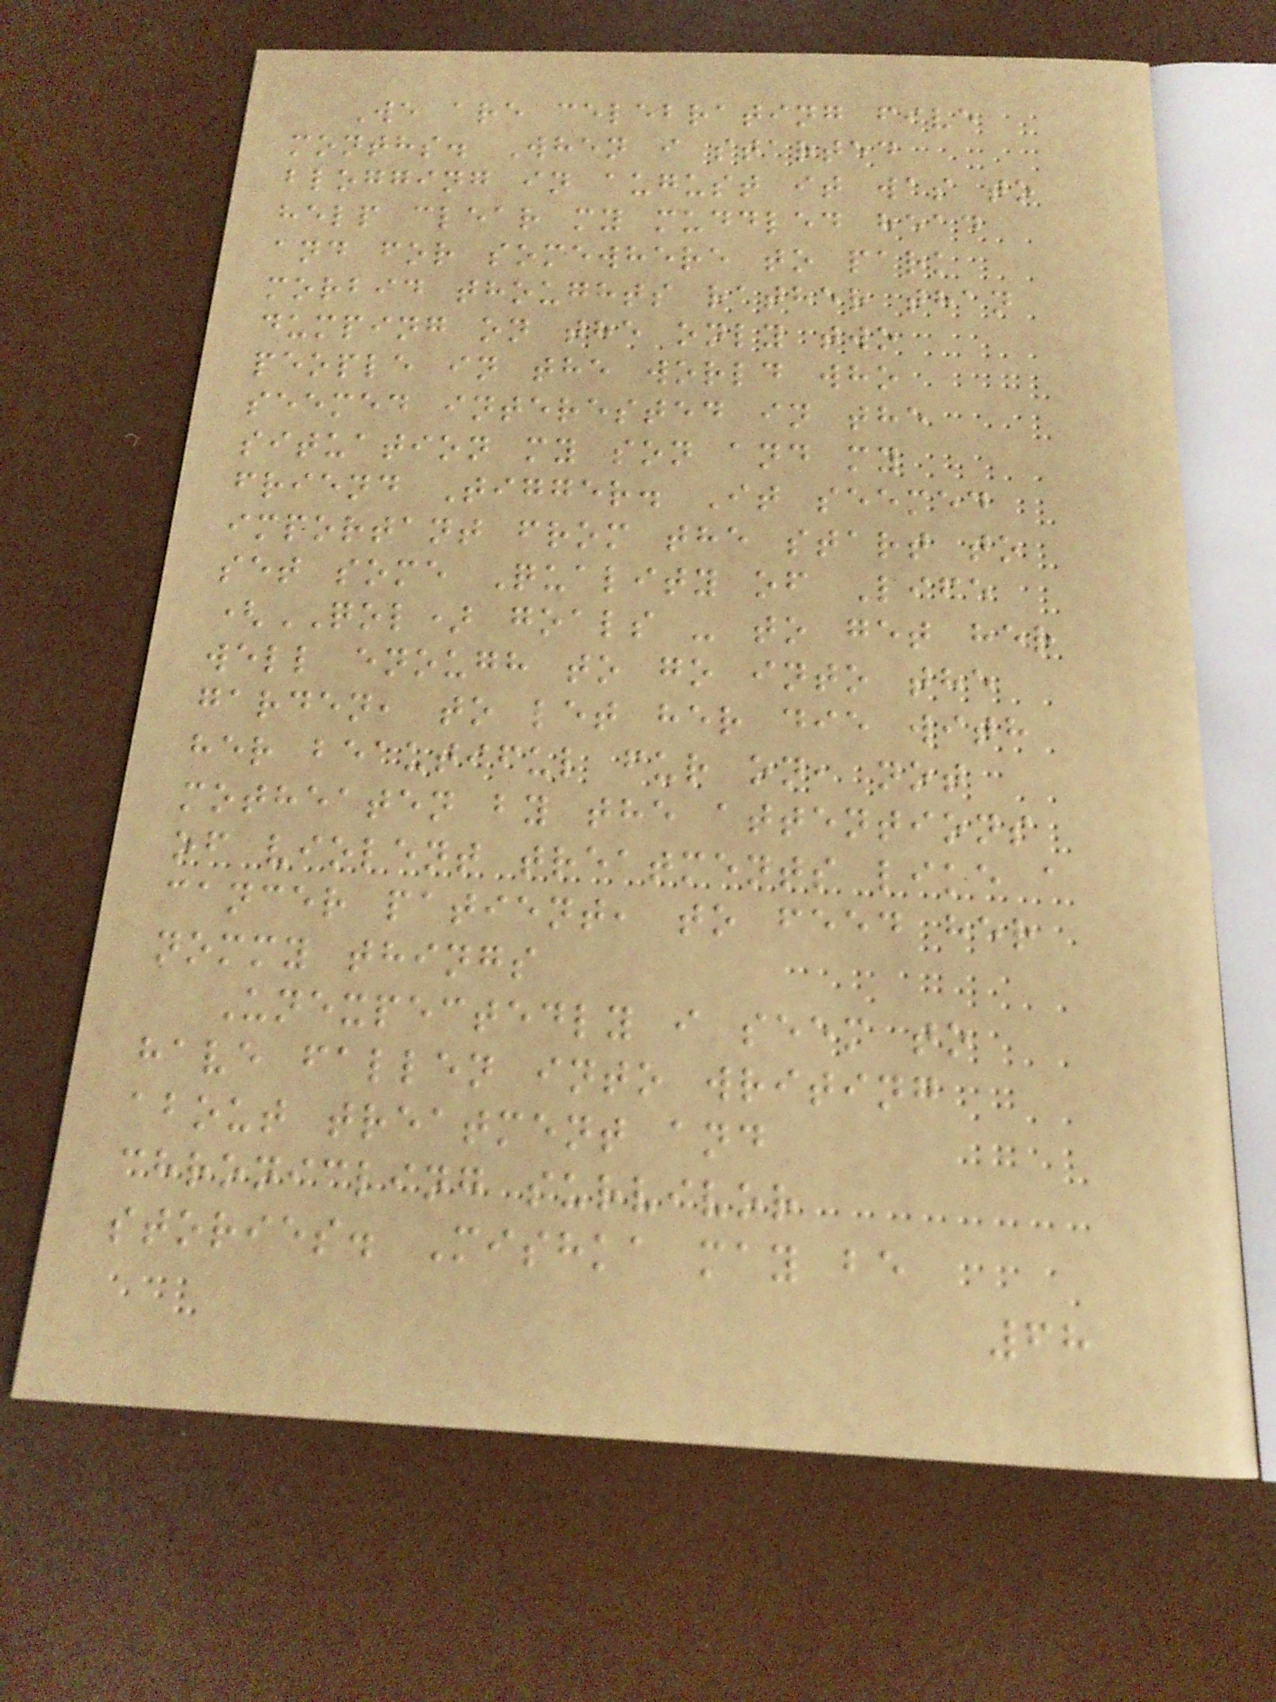We are celebrating five
months. When i started
blogging in august it was to
help clear my muddled head
and for somewhere to park
morbid thoughts rather than
dumping on the only two
people in the world who
seemed interested in the
situation my son and my
friend Tigger. It seemed
important from the start to
set some Quality of Life
(QOL) goals - to get her
well enough to go into the
garden, to let her die with
her beautiful fur on, not
motheaten by the attentions
of violent treatments like a
cancer patient, to feed her
nommy things
Unexpectedly i seem to
have fallen into writing
about treatment and
chronicling survivor
stories. Mishka may be
68
